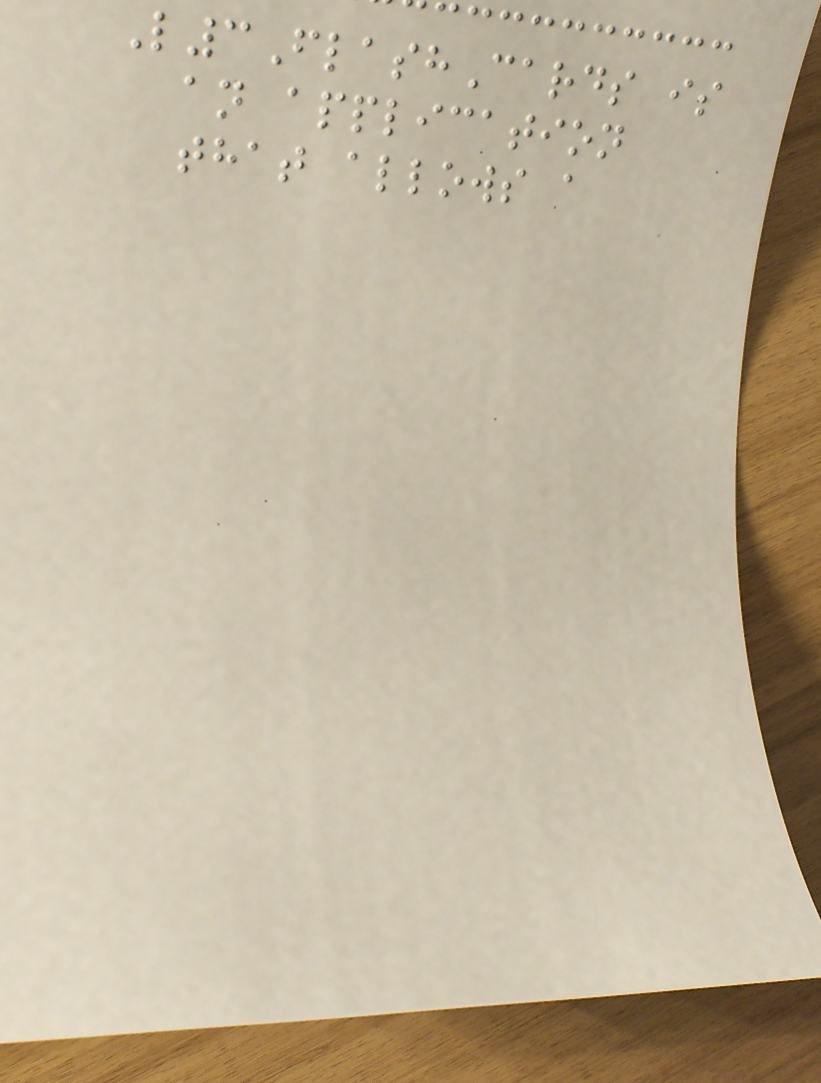L3FlashCards is
an application
that allows a
